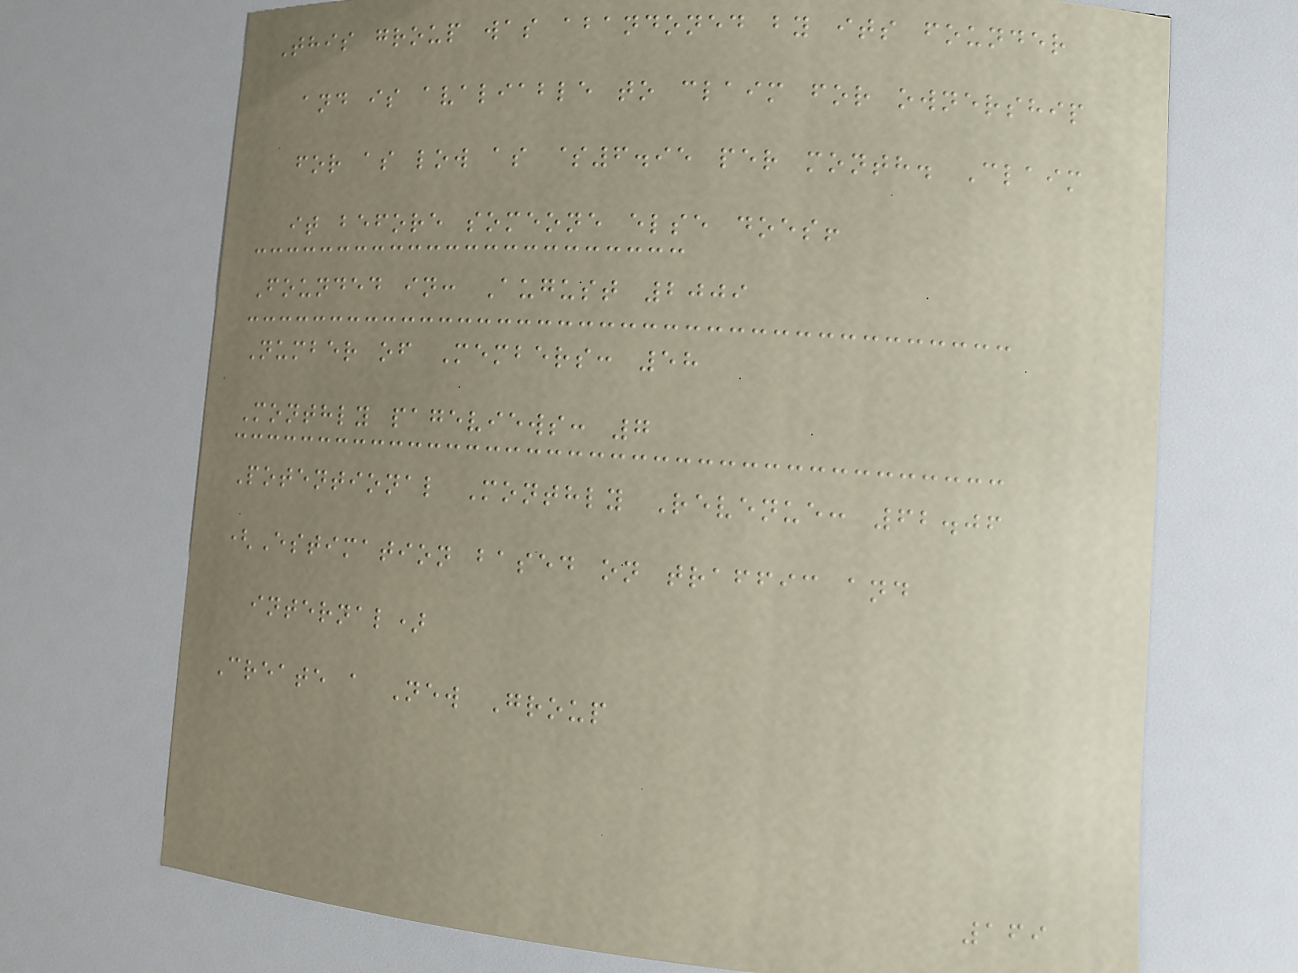This group was abandoned by its founder
and is avaliable to claim for ownership
for as low as $6.95 per month. Claim
it before someone else does!
Founded in: August 2009
Number of Members: 58
Monthly pageviews: 7
Potentional Monthly Revenue: 62.06
(Estimation based on traffic and
internal)
Create a New Group
169
